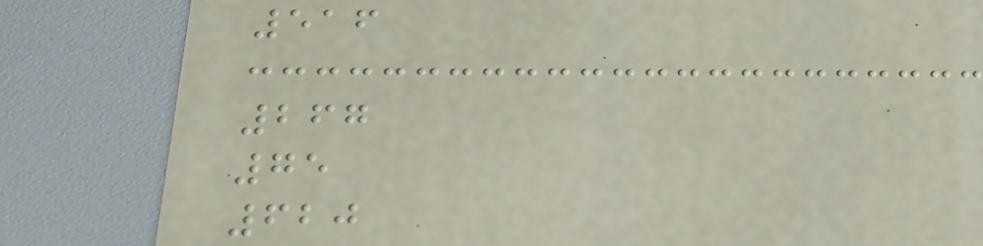516
267
75
620
